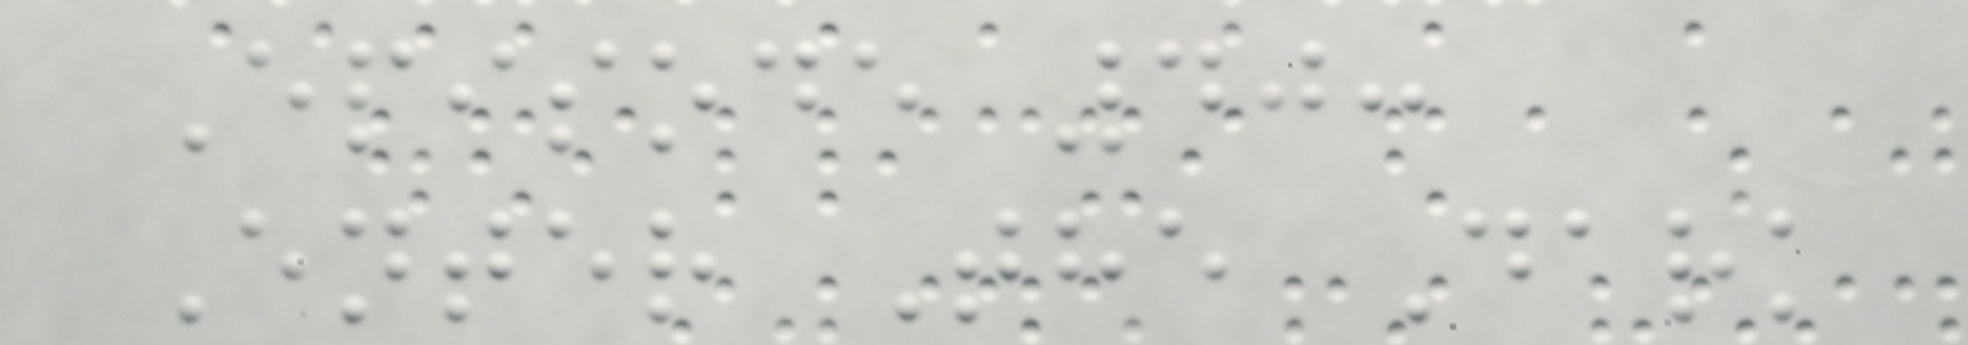Episode 40:
Enter The Dark
